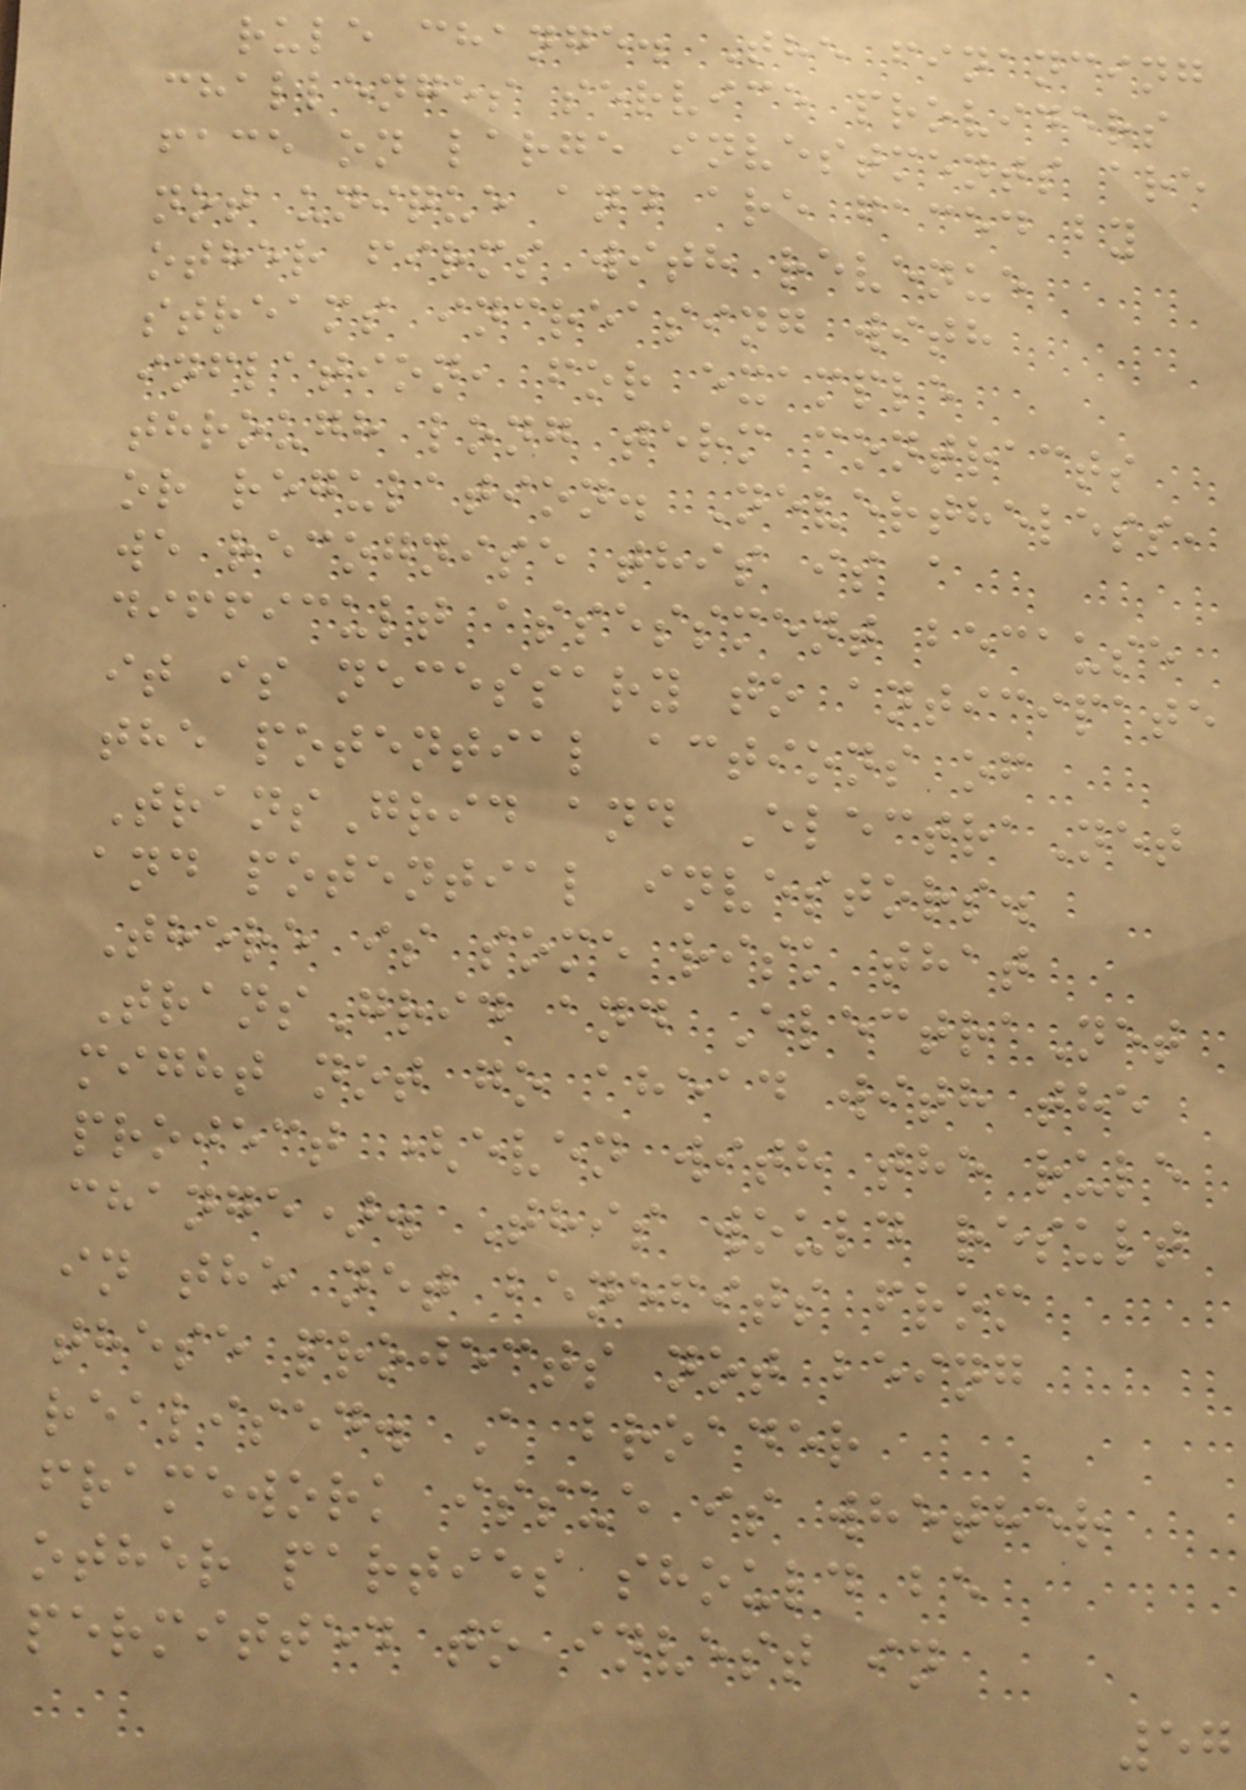rule change. The financing
challenges service providers
face on large investments are
not unique and are faced by
other firms with revenue
streams increasing with
inflation, for example
through long term contracts
or regulation. Nevertheless,
we recognise this is a
difficult assessment because
it is necessary to anticipate
the potential actions of
TransGrid and ElectraNet
and potential investors.
There is some risk that
TransGrid and ElectraNet
might not go ahead with the
project (even with the rule
change). This would result
in the net benefits from
these projects not being
realised. A broader
framework issue is whether
other parties should be
permitted to invest in
57
